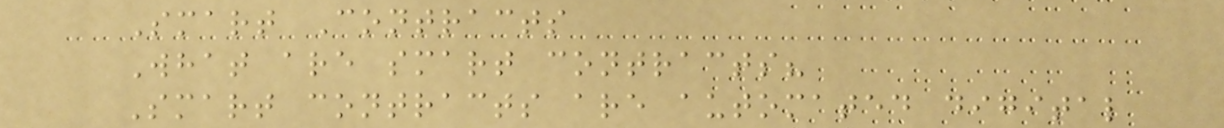Smart Contracts
What are smart contracts?
Smart contracts are automated digital
